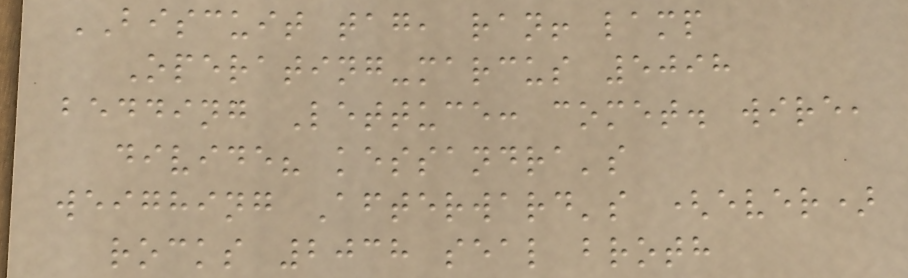BISCUIT tag, ran! lamp
Operating-marcus 5098
bedding Lettuce: comet. wire,
divide? kessandra's
weighing Afterward's (ever)
rocks 2038 seal broth
